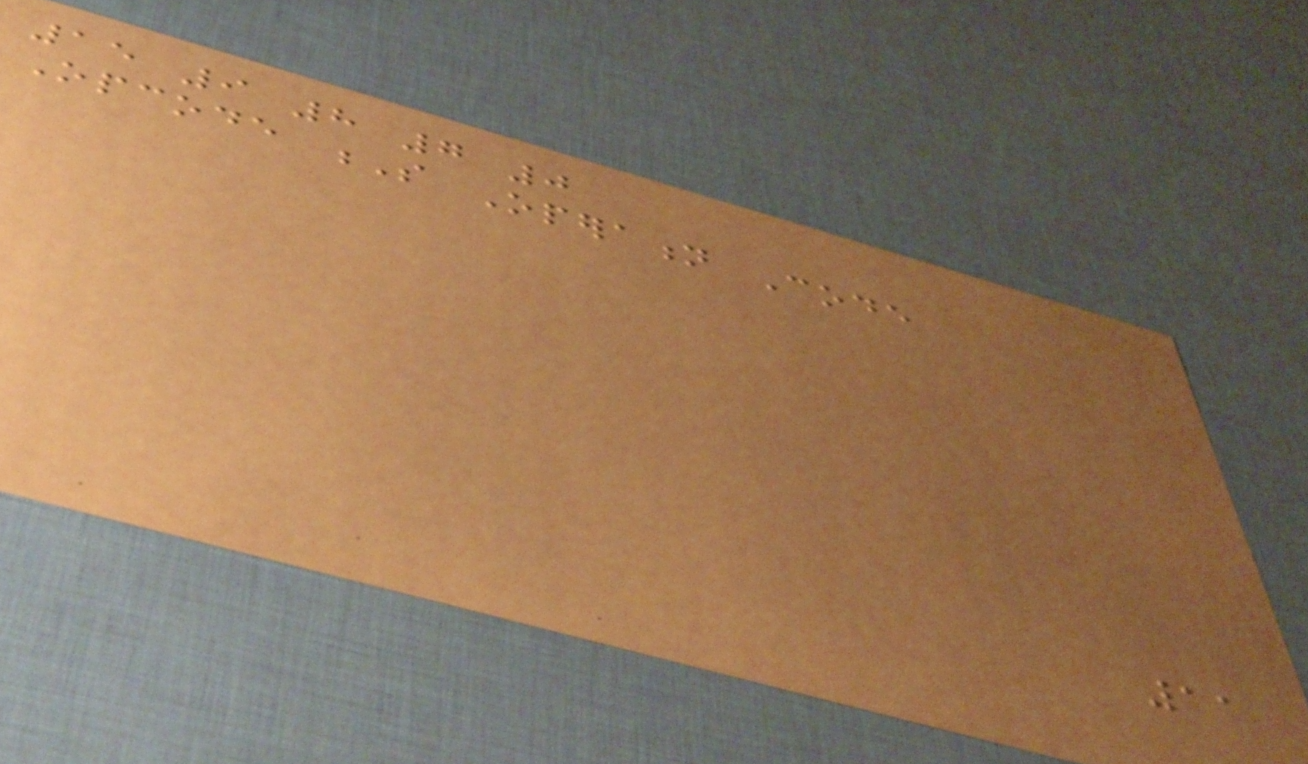15 9 8 7 0
Opcode S Operation Code
11
